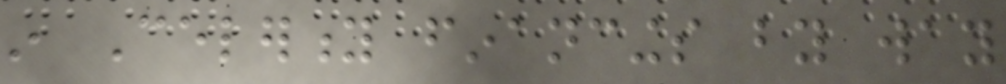in Celerity financings by way
